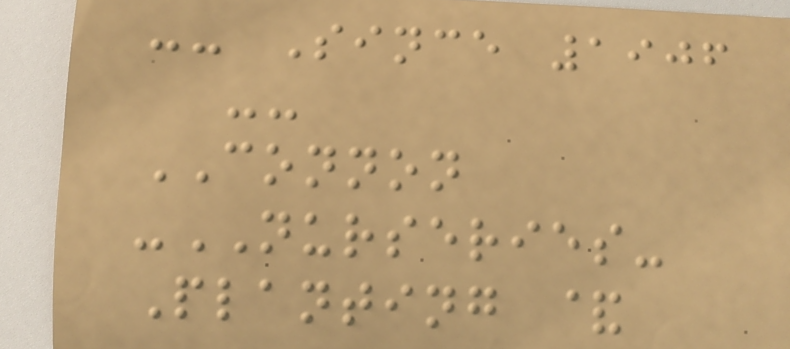-- Since 1906
--
CONNON
-NURSERIES-
Planting &
